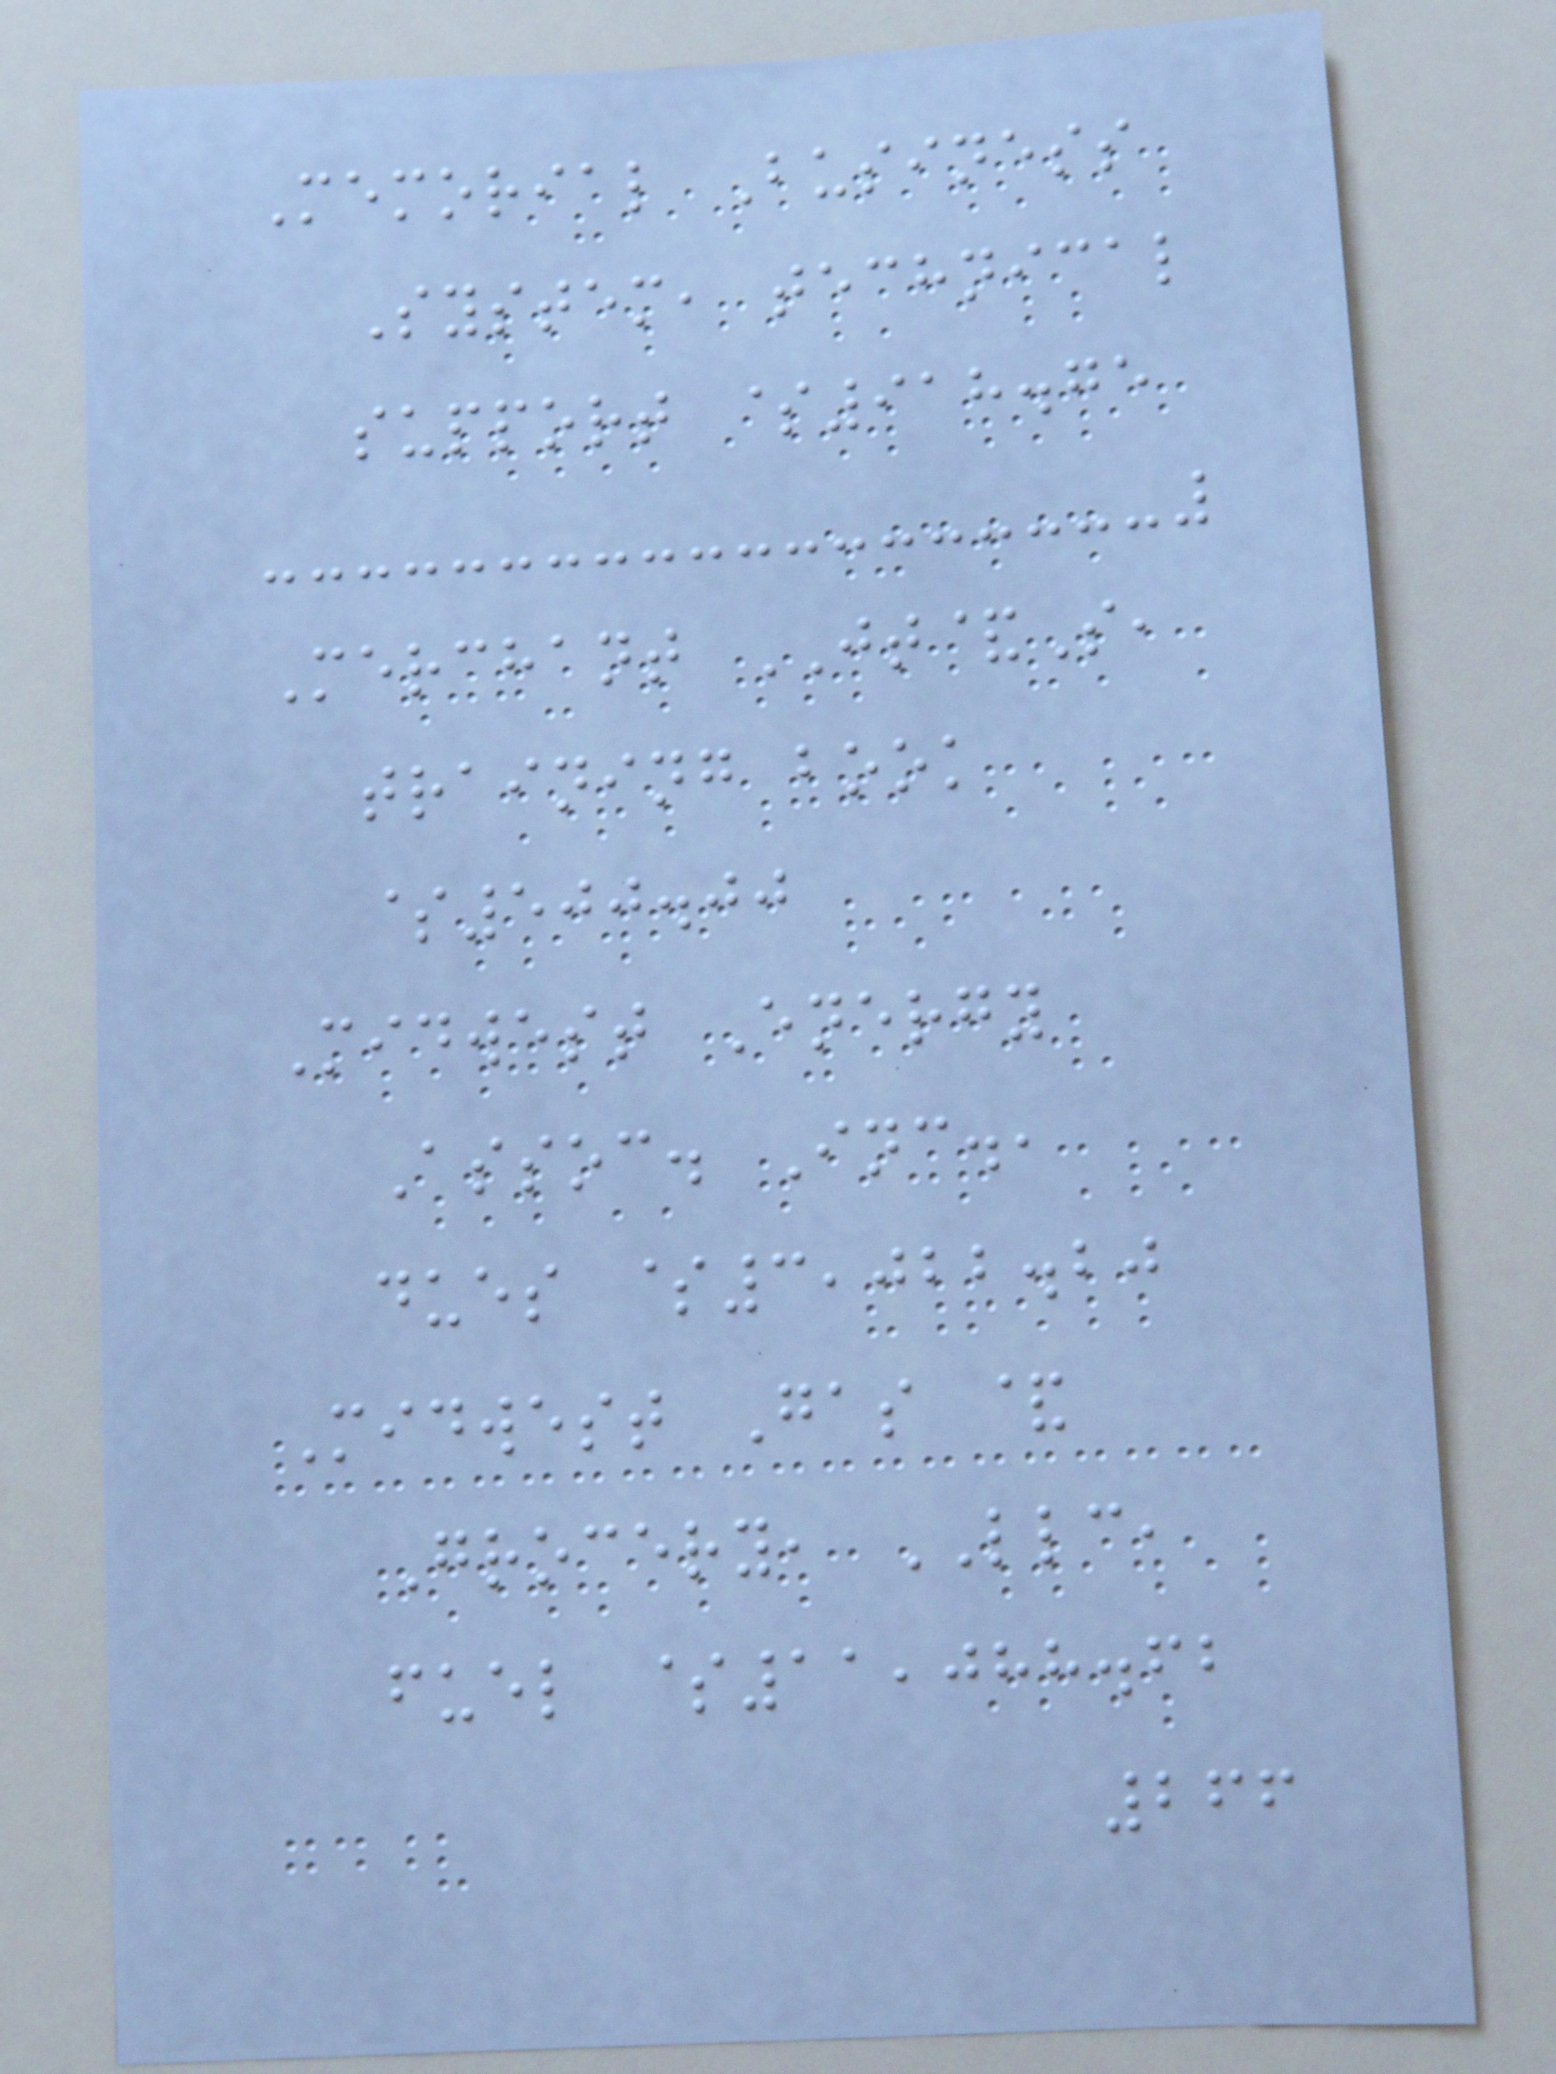Memorial Business
System, technical
support $918.75
Merchant JT&S,
training book
$500.00
Midwest Energy
Assoc. Inc.,
dues $3,022.20
Midwest Gas &
Grocery, LLC,
fuel $11,088.62
266
